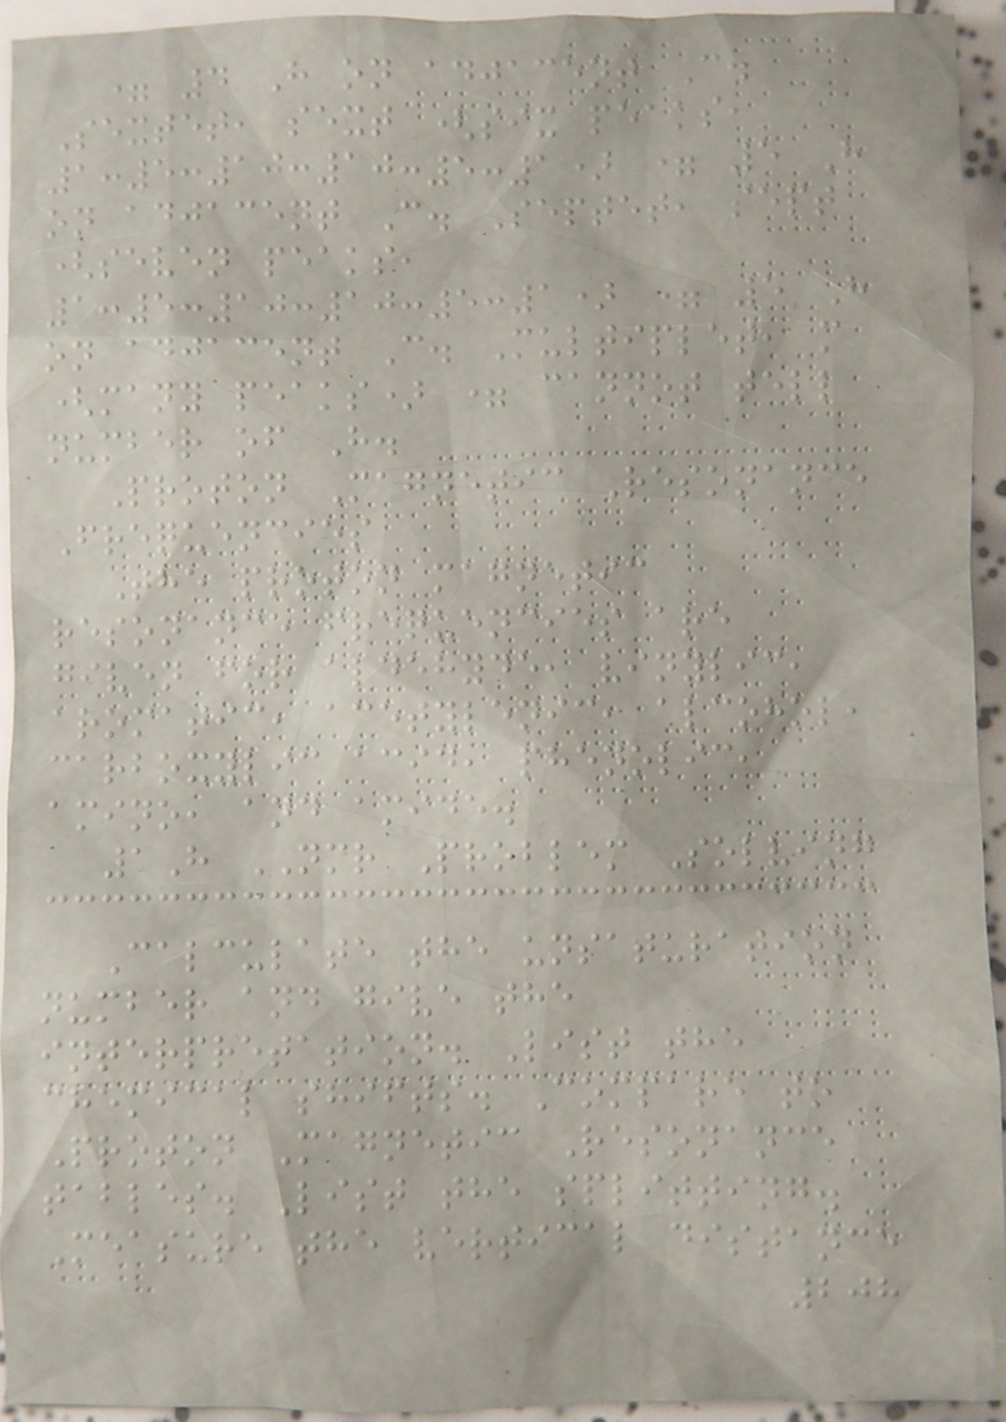= 4 H on adjacent C.
Sextet, sext (six peaks,
1:5:10:10:5:1) = 5 H
on adjacent C. Septet, sept
(seven peaks,
1:5:10:10:5:1) = 5 H
on adjacent C. Multiplet, m
(many peaks) = cannot tell
number of H.
Proton Magnetic Resonance
Frequencies
The proton magnetic
resonance frequencies are
given for aldehyde, vinylic,
aromatic, acetylenic, alcohol,
carboxylic acid, phenolic,
amino, and amide.
1H NMR Problem Solving
Calculate the unsaturation
number and give the
interpretation. List the
chemical shifts. Compare to
Proton Magnetic Resonance
tables. List the splitting.
Measure the vertical distance
208
